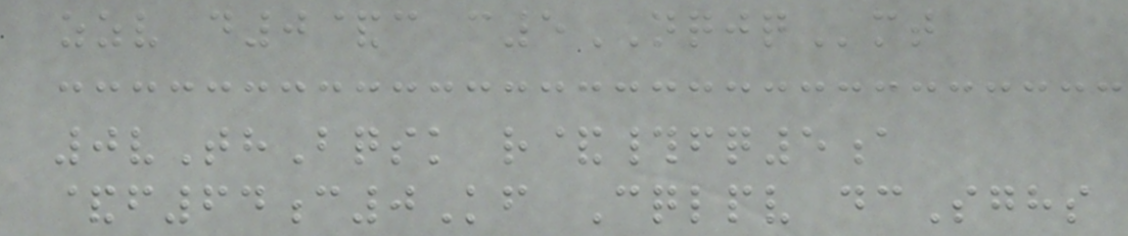zzv d0&c c5NQJQmt
0vThBqsk r&#fq5a
&f64c0Kf Cqlpv dcSghs
